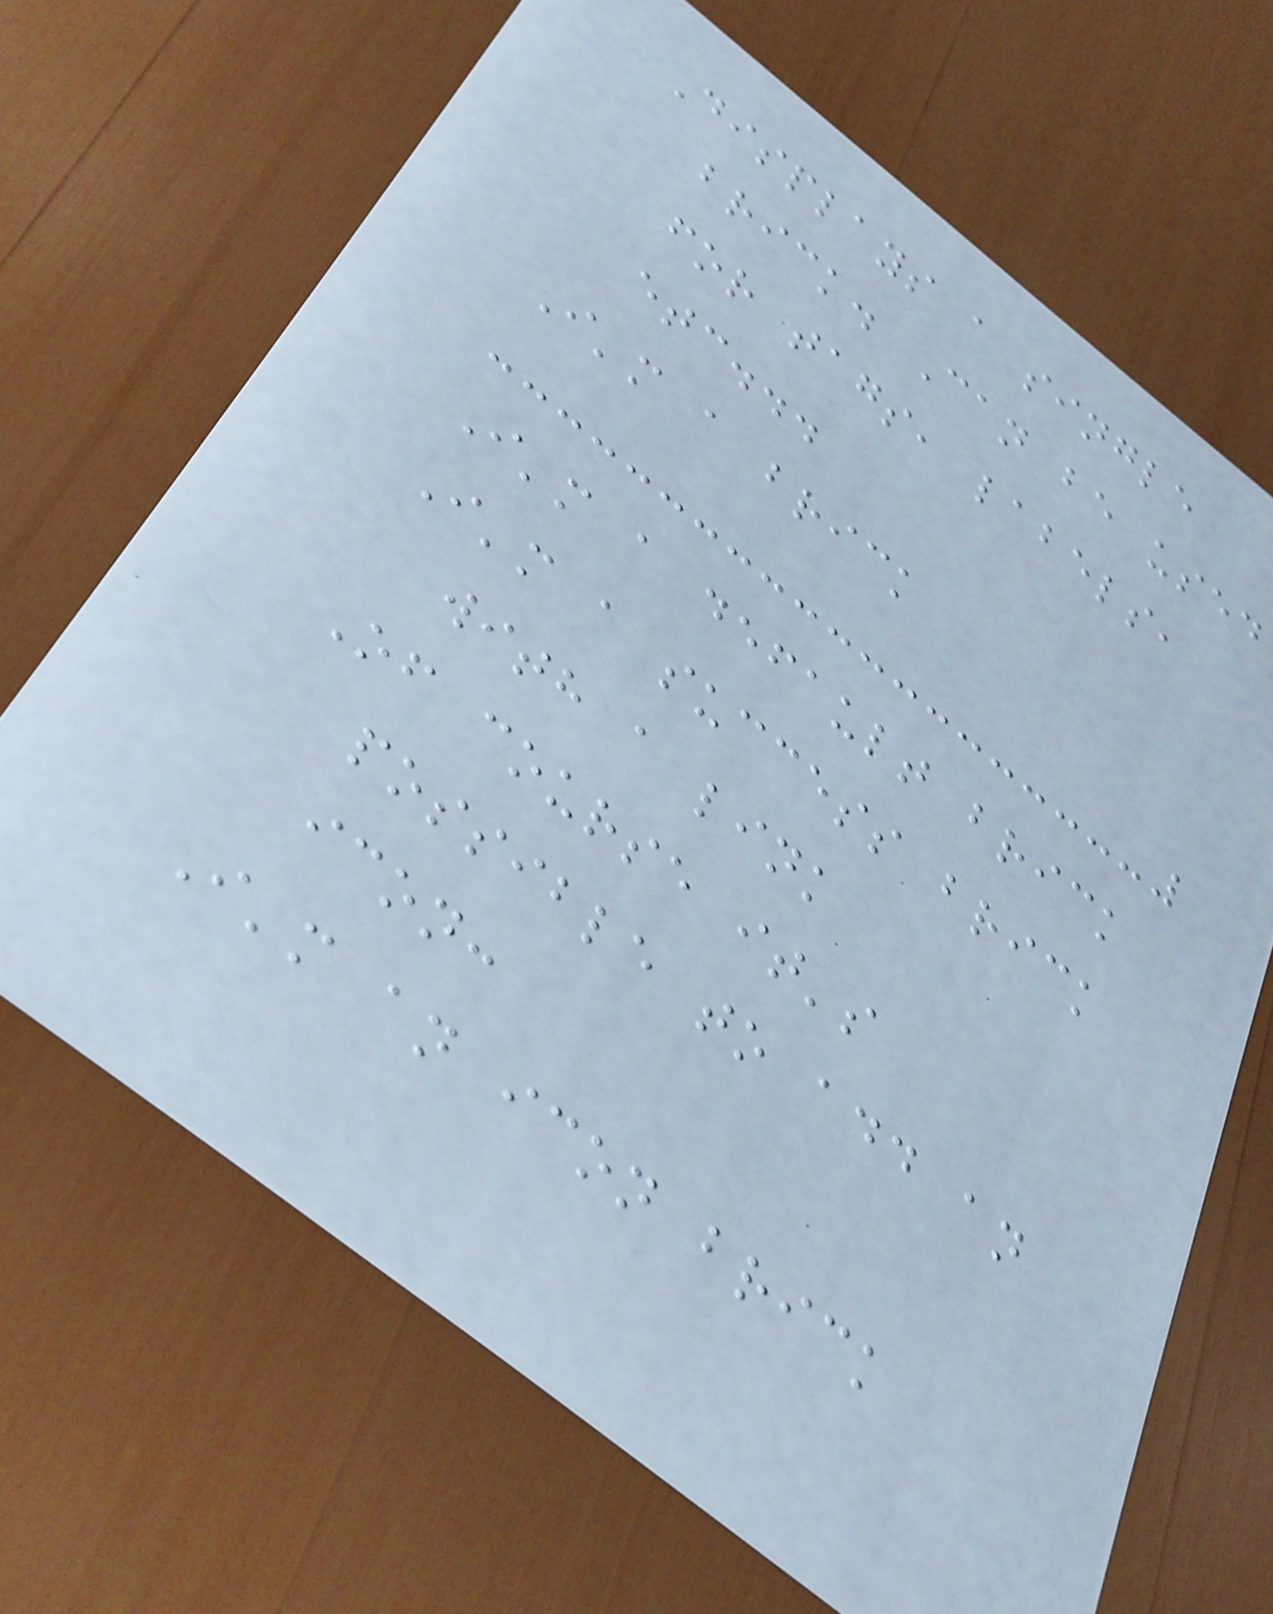Displays a single
brick. Can be used
for tags, labels,
etc...
I'm a brick
I'm a default brick
I'm a success brick
with a link
Of course it's
possible to add an
icon:
I'm an icon brick
